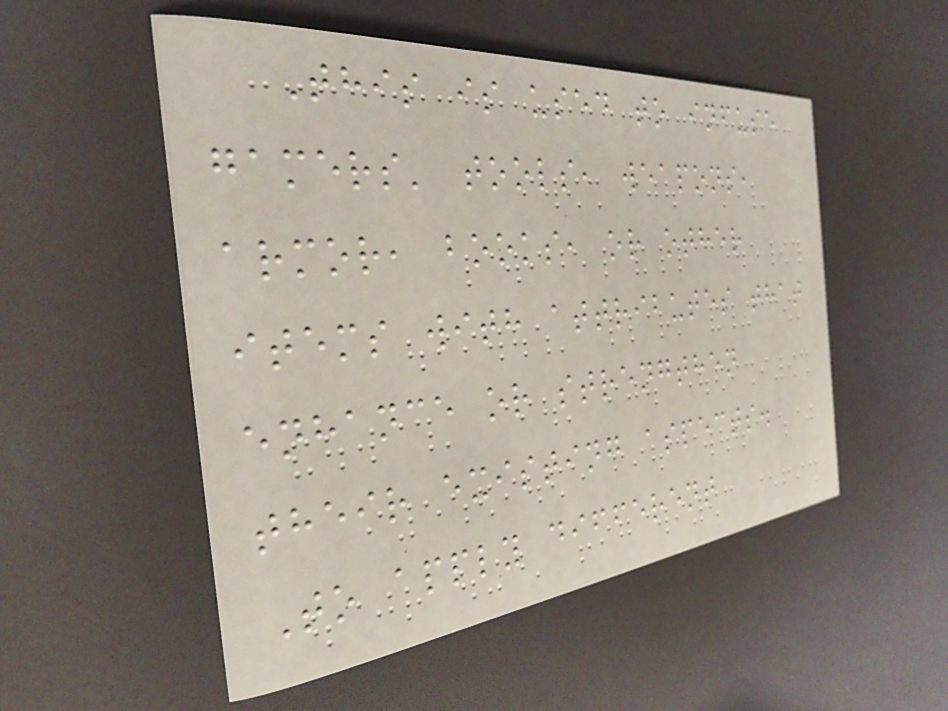This is used to infuse
gamers' tools, weapons,
armor, books, or other
items with attributes that
enhance or strengthen
their existing aspects.
To apply different
